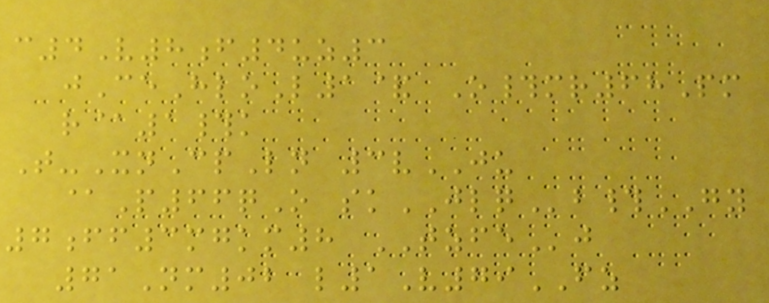c4V8f4uz3
jCeHloL1& O#mr68Pm
r@1#k
T-XnCpLn 3vJU
@P66qO skJLQb#GY
7ff3mgkm8 TZFEj
71Nm02 l1V79FZ
